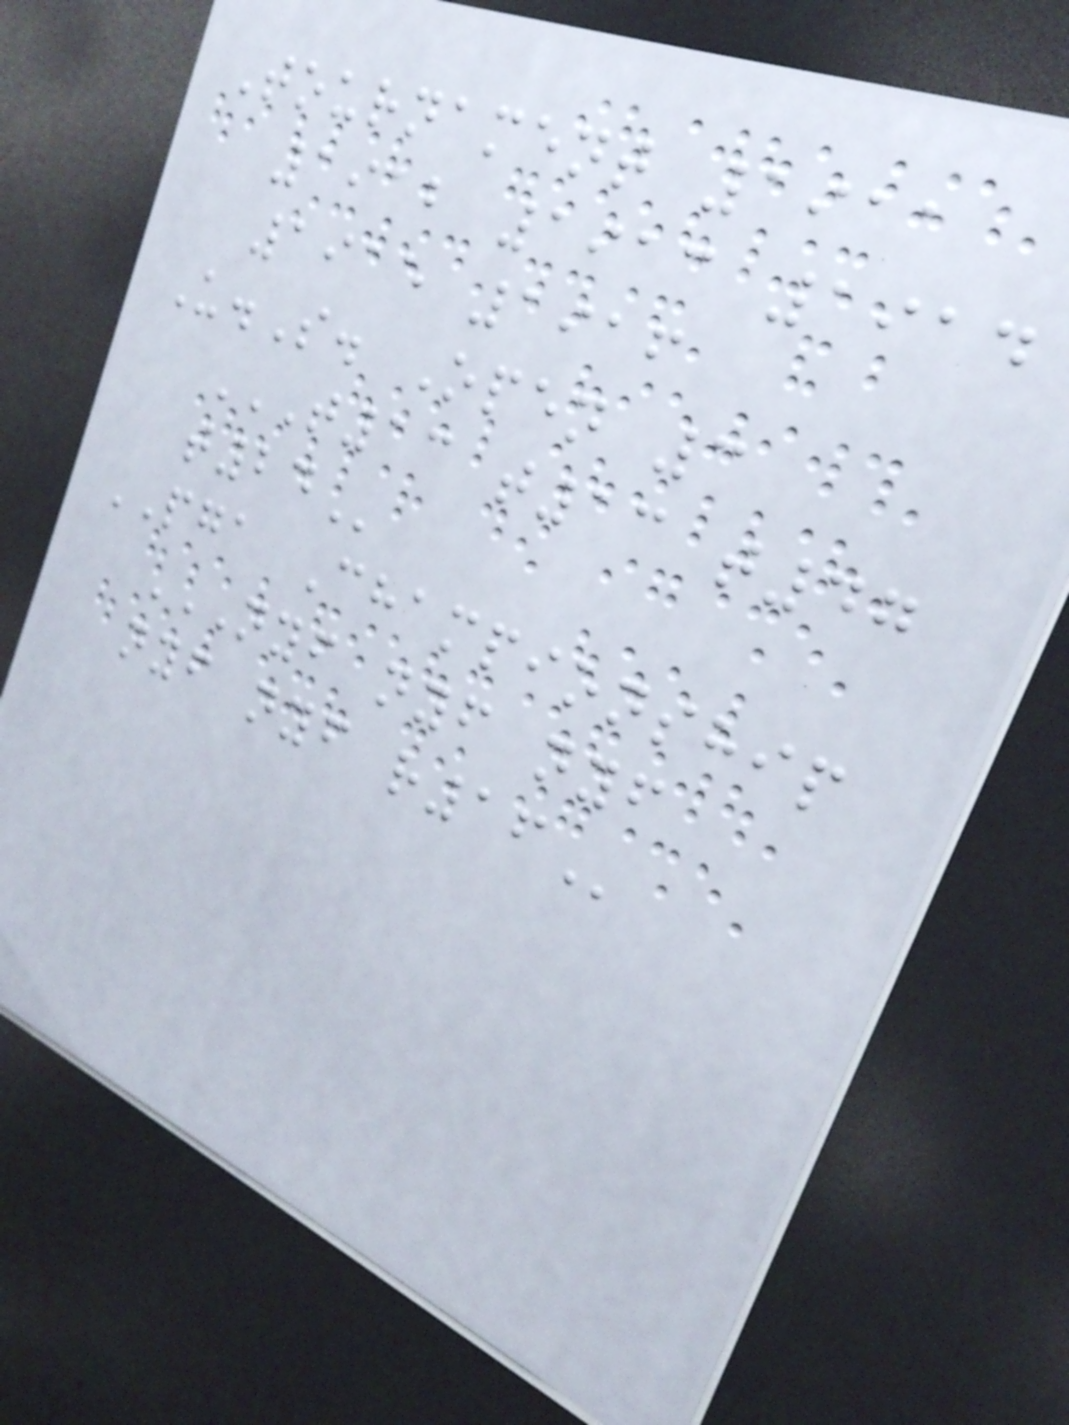Tournament 1911
1912 1913 1914
1915 1916
U.S. Open 3
T13 T13 T47
T24
PGA Championship
NYF NYF NYF
NYF NYF R16
